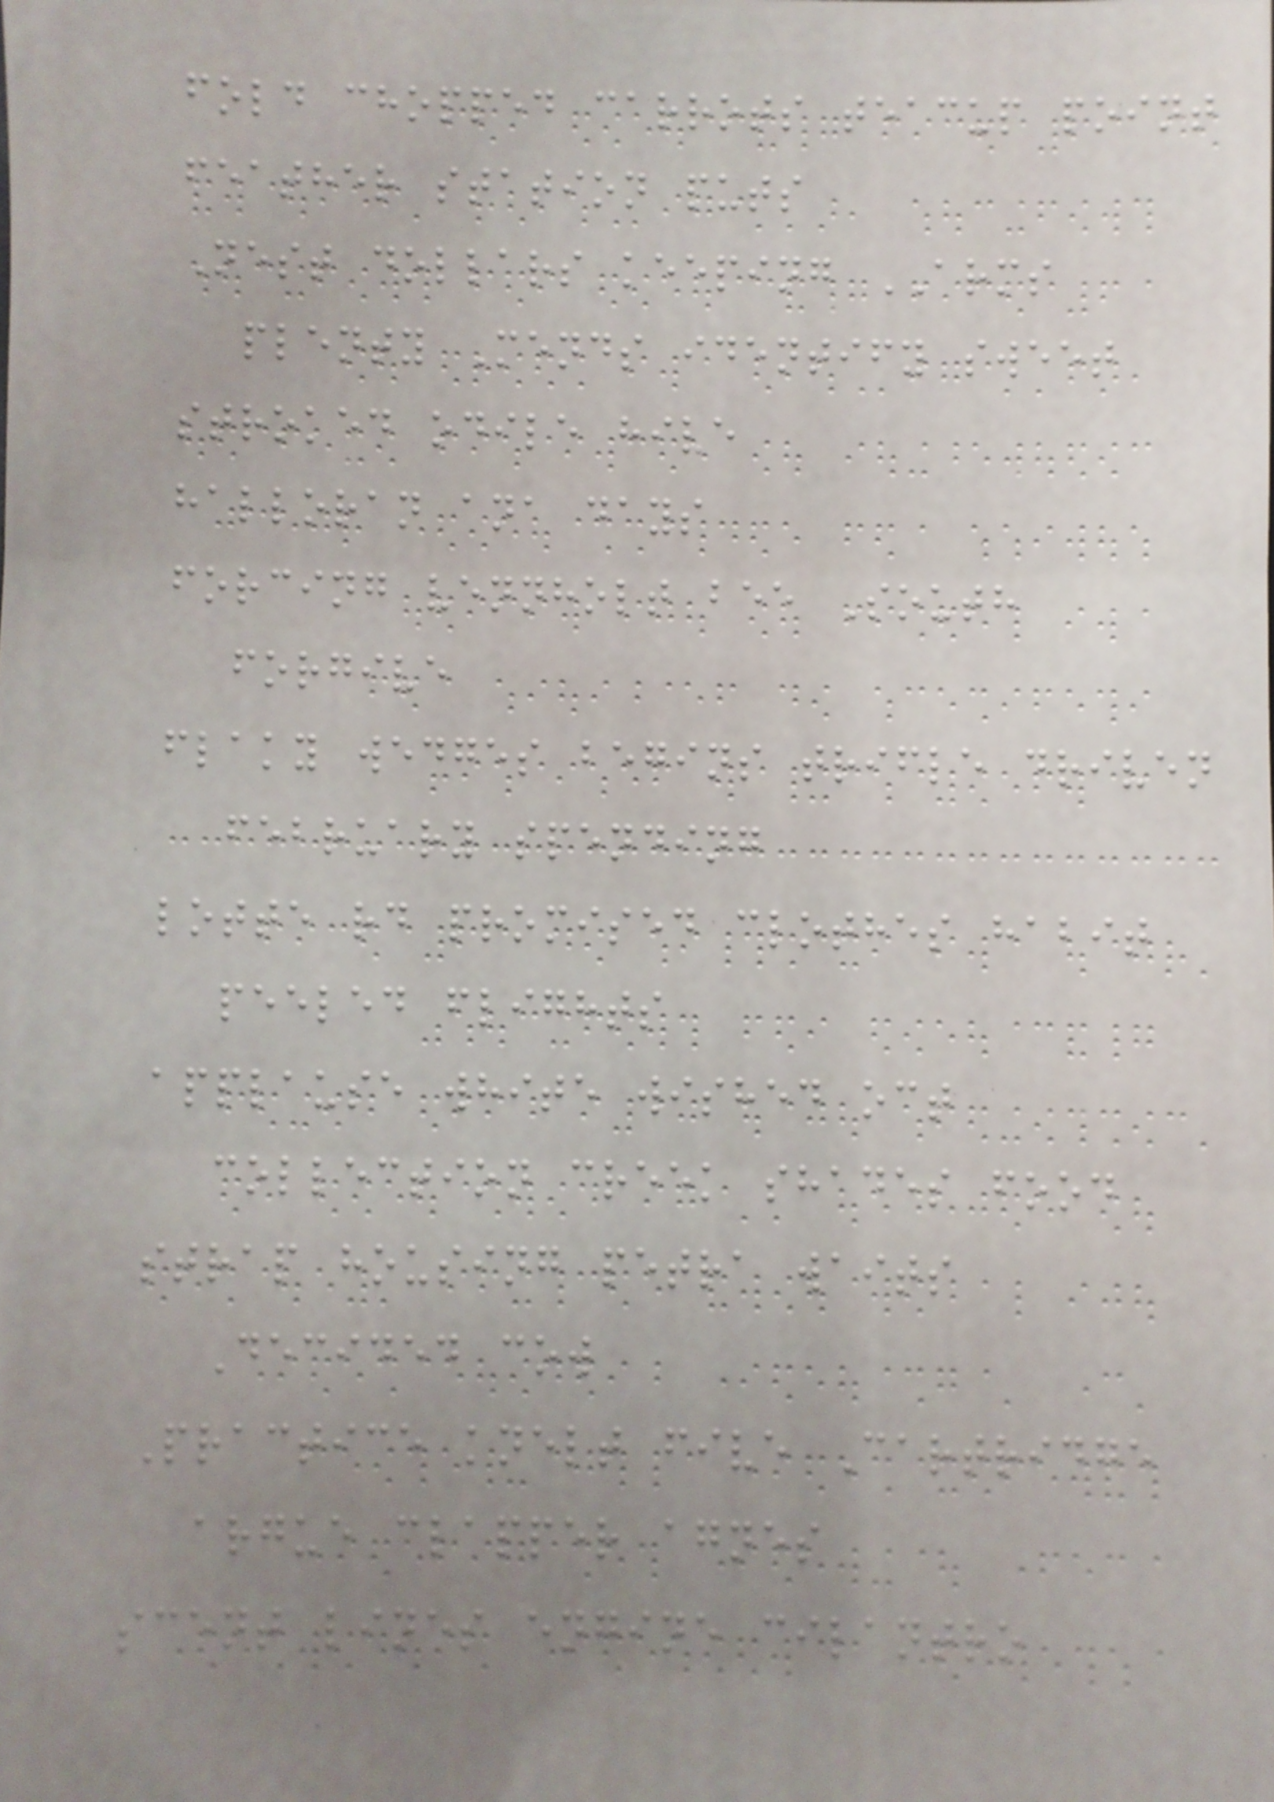fold chopped carrots teacup point
feather station puts
Nest dollars keeping ARMS
plenty Mends identify sweet
stroked odile hive
halloran ana days
forcing vennholt bee South
forgive
flaky wedges begins trifle driven
february spending
lotte rd promised clothes habit
peeled flights
applause white wished oct
collection creek shades food
strap housing petra waits
Decided cow
Practice knelt five Cartridge
argue clapper agnes
scent lines engine cilantro
